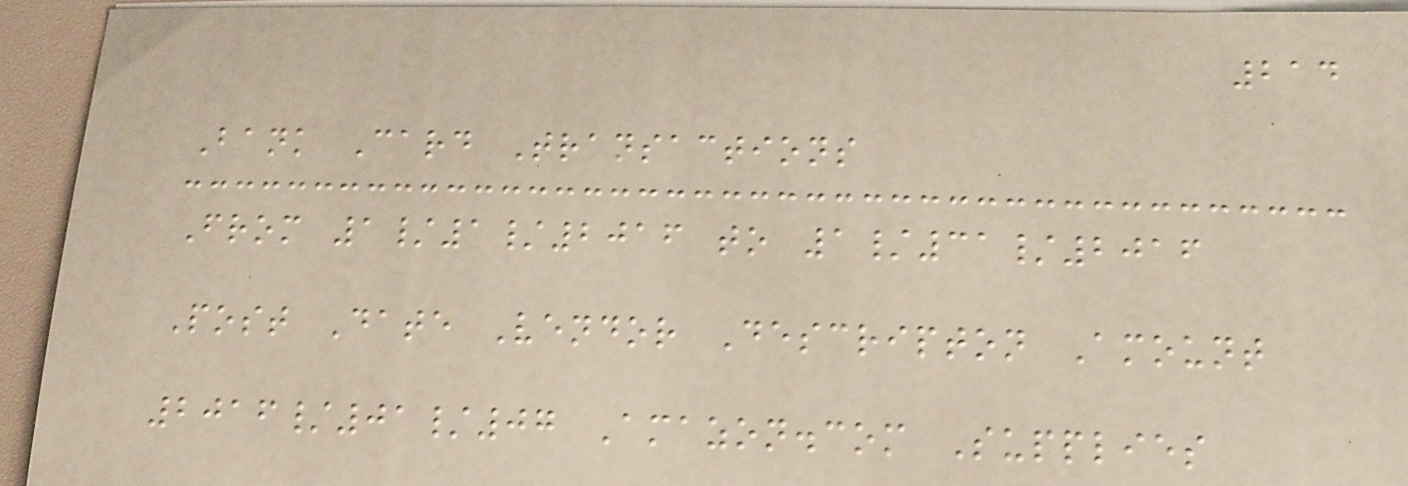214
Bank Card Transactions
From 1/1/2016 to 1/31/2016
Post Date Vendor Descripton Amount
2016/01/07 Amazon.com Supplies
